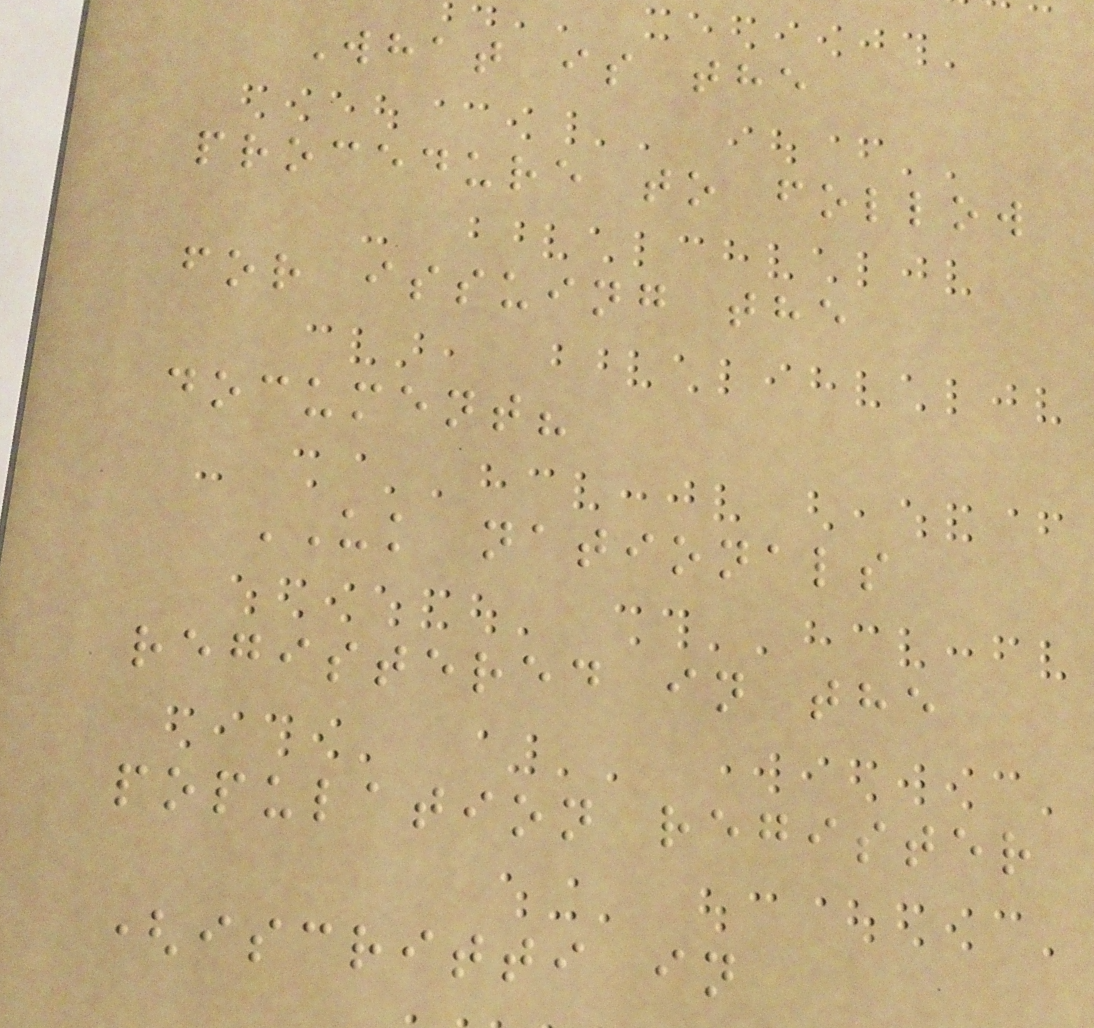What is the
procedure to follow
for issuing the
document?
UK nationals
registered in the
population register
(iscritti in
